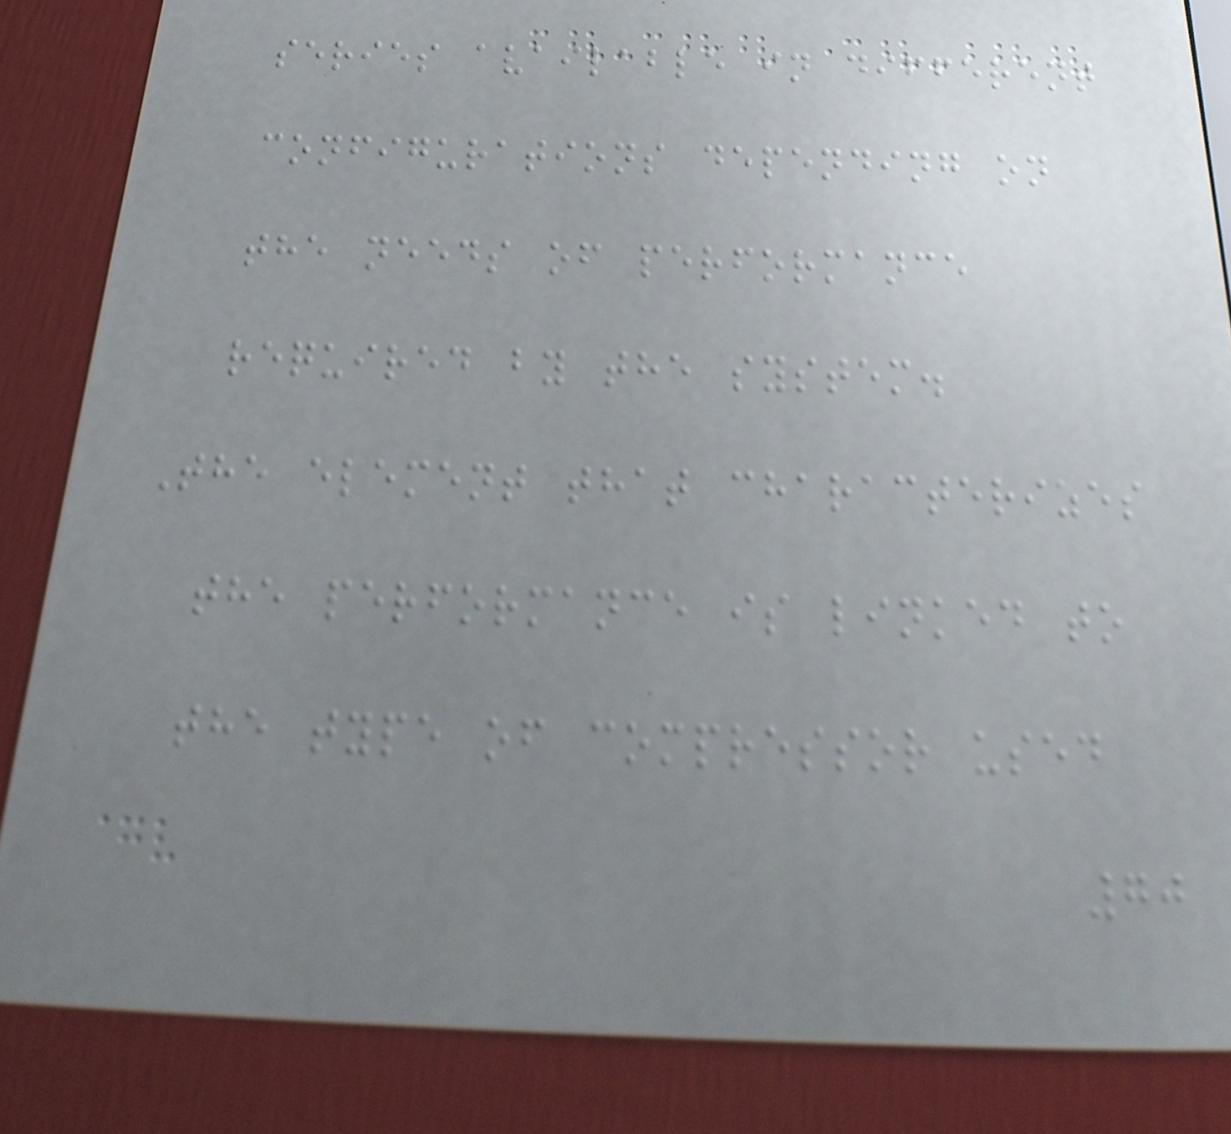series available in different
configurations depending on
the needs of performance
required by the system.
The element that characterizes
the performance is linked to
the type of compressor used
70
